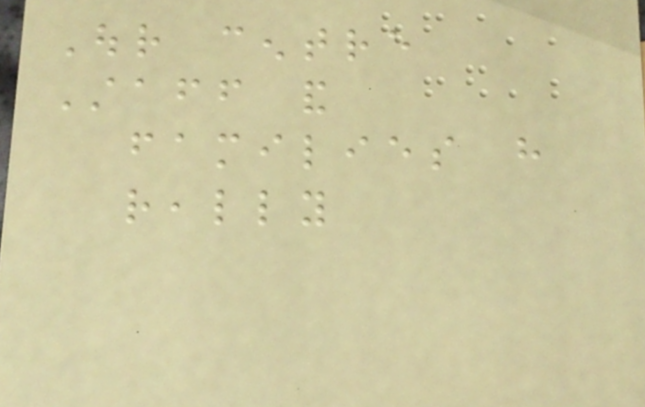Our centre
Staff and
families have
really
